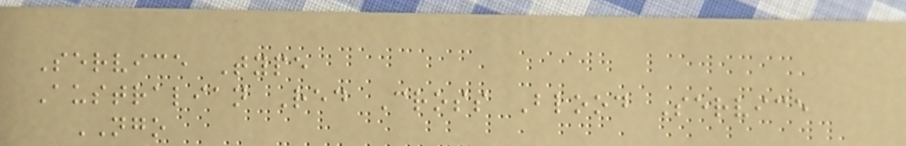Service Type
Australian Red Cross Blood Service
NGO
